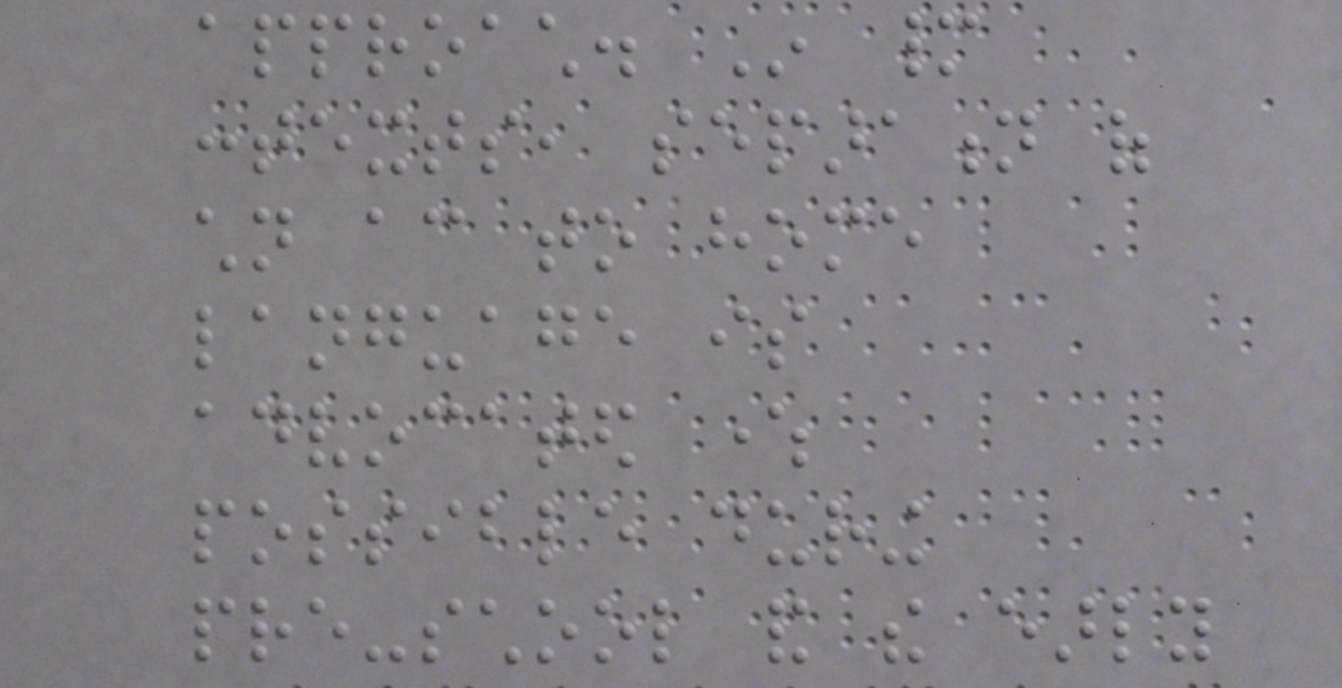approach. In many
contexts, separation of
children according to home
language is
advocated where
possible during
pre-school and the early
